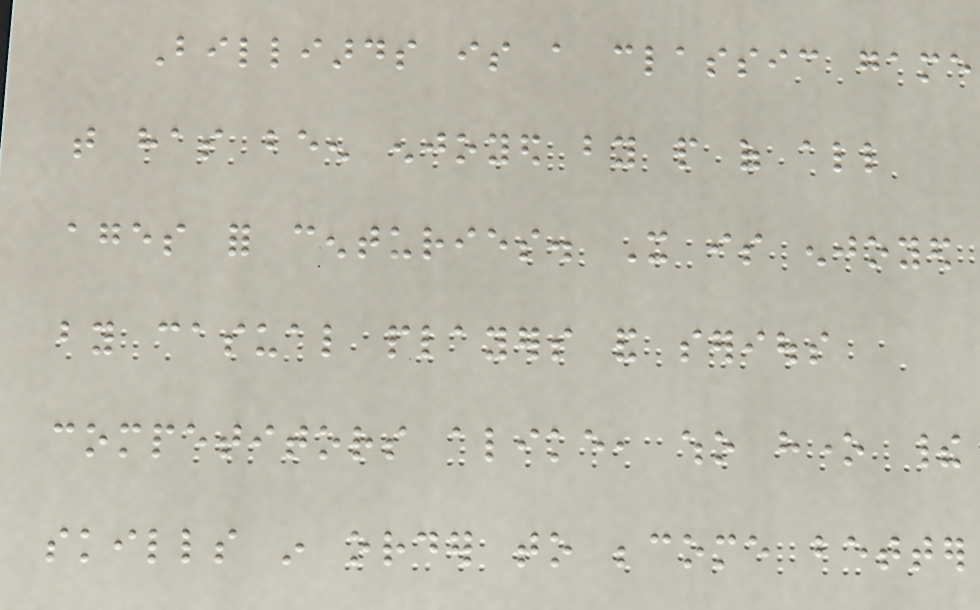Billiards is a classic game
that has been enjoyed by people of all
ages for centuries. It is enjoyed
by casual players and serious
competitors alike, who hone their
skills in order to become better
